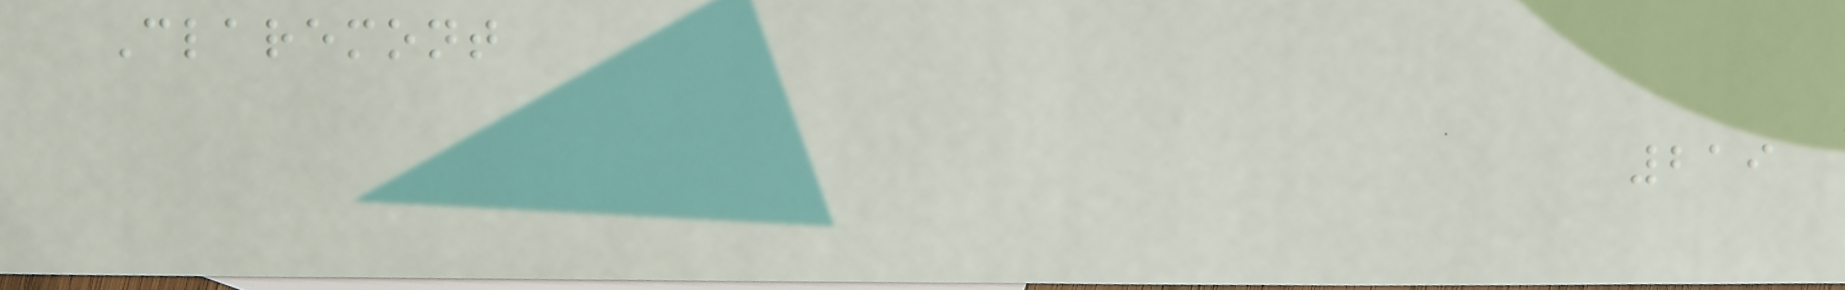Claremont
219
